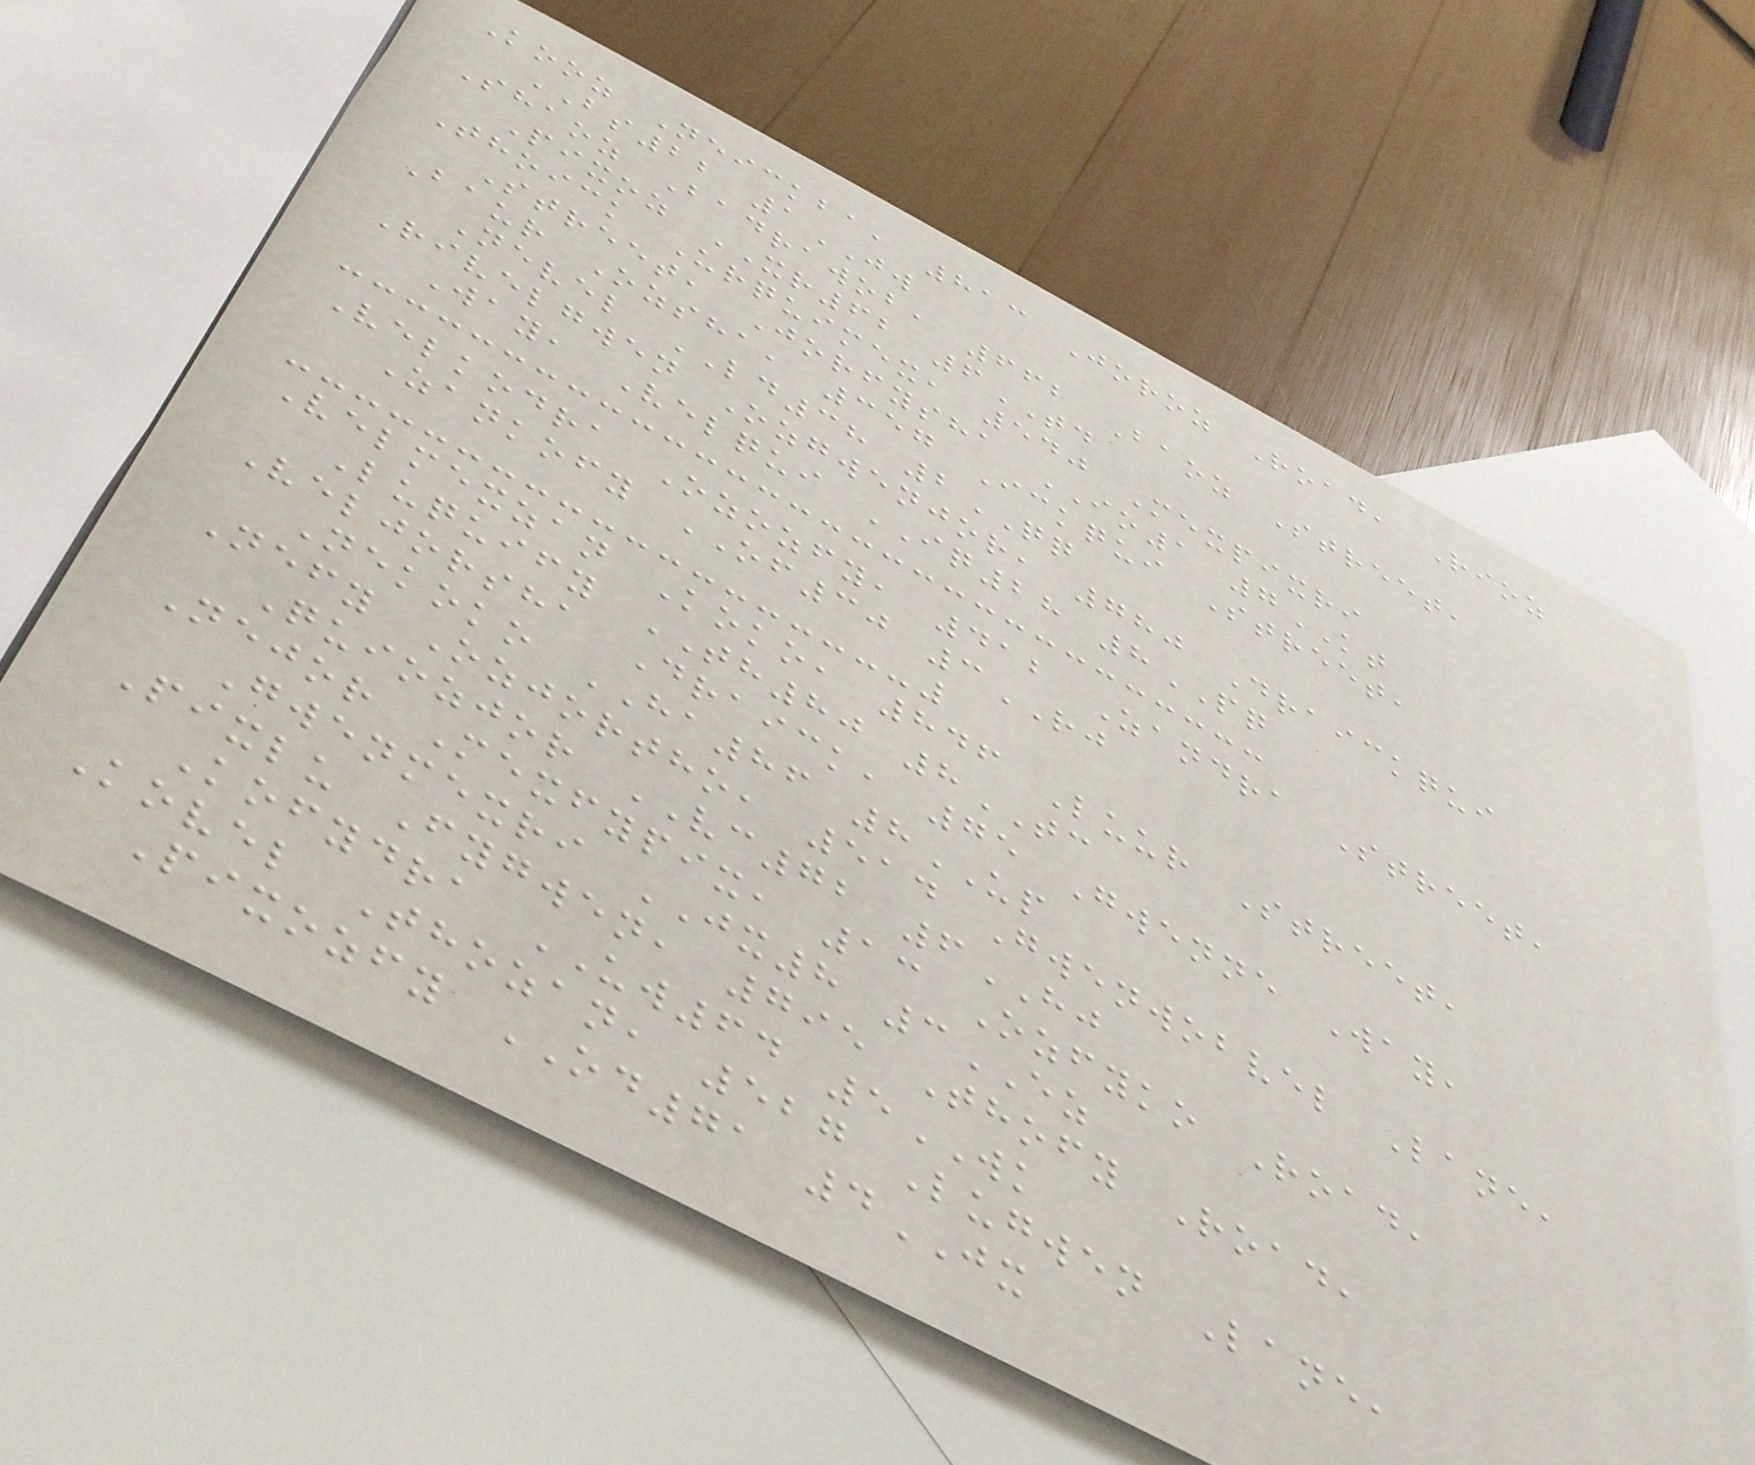Kooz Neickba, 813 Joroz Road, Rioz
BS22 1JW
Shaoz Badrawob, 662 Baoz Street,
Pixoz XR62 6TD
Thoick Urquimex, 540 Mexpixri
Street, Jorfysha IO1 7KT
Baur Ozsha, 357 Ickqui Street,
Nevel LD38 2QQ
Rivelgwen Ozgwenjor, 780 Draickqui
Way, Velqui IQ28 8PQ
Velkodra Ozozfy, 412 Zandra Street,
Zankofy OF30 3RJ
Velmexzan Koko, 846 Luur Street,
Luquify TH80 8TC
Veljorsha Draick, 75 Gwenne Way,
Nekoko HA86 8UP
Nefy Ozjortho, 514 Gwenwobvel Lane,
Quiozjor VC72 6HJ
Nejor Mexfypix, 13 Ozfyko Road,
Gwenmexri JX8 3EZ
Pixlu Fygwen, 795 Thofy Road,
Kofydra UW64 5WK
Kovel Thozan, 527 Lugwen Lane,
Pixozfy OD71 4JX
